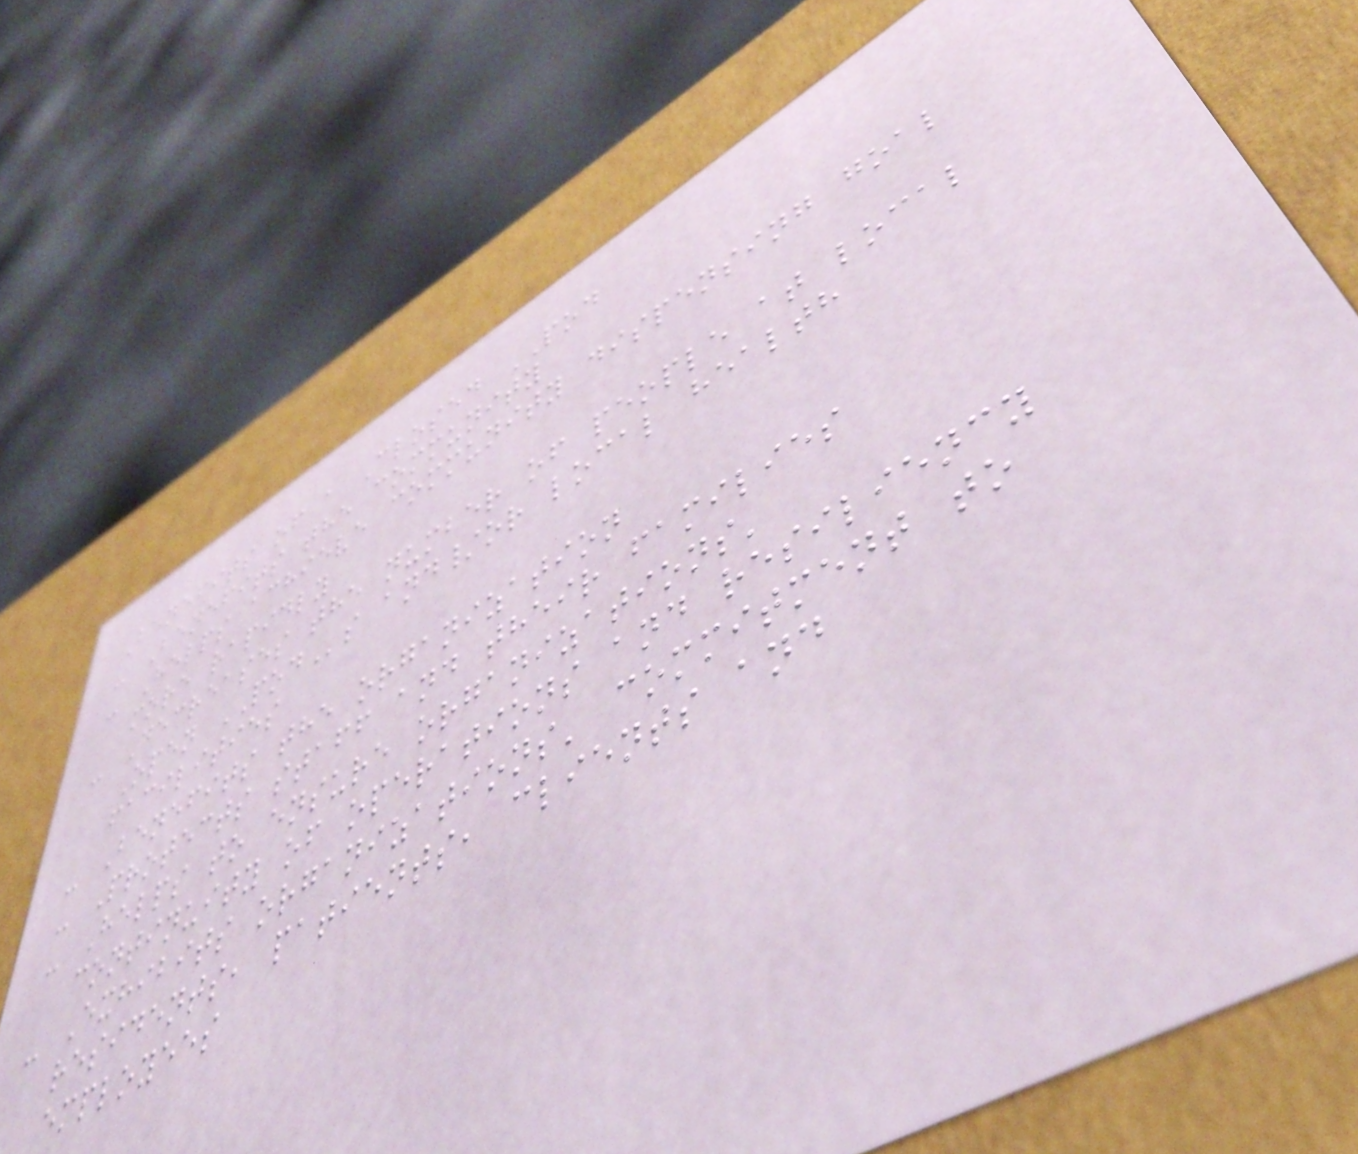Benefits of a Closed POD
- Benefits the community
- Helps achieve community dispensing goal
more rapidly
- Decreases the number of people at local
Open PODs and/or local health
facilities
- Benefits the organization
- Protects staff and their families
- Helps to ensure organizations'
continuity of operations and resiliency
- Exhibits organizations' commitment to
residents, patients, clients and
employees
